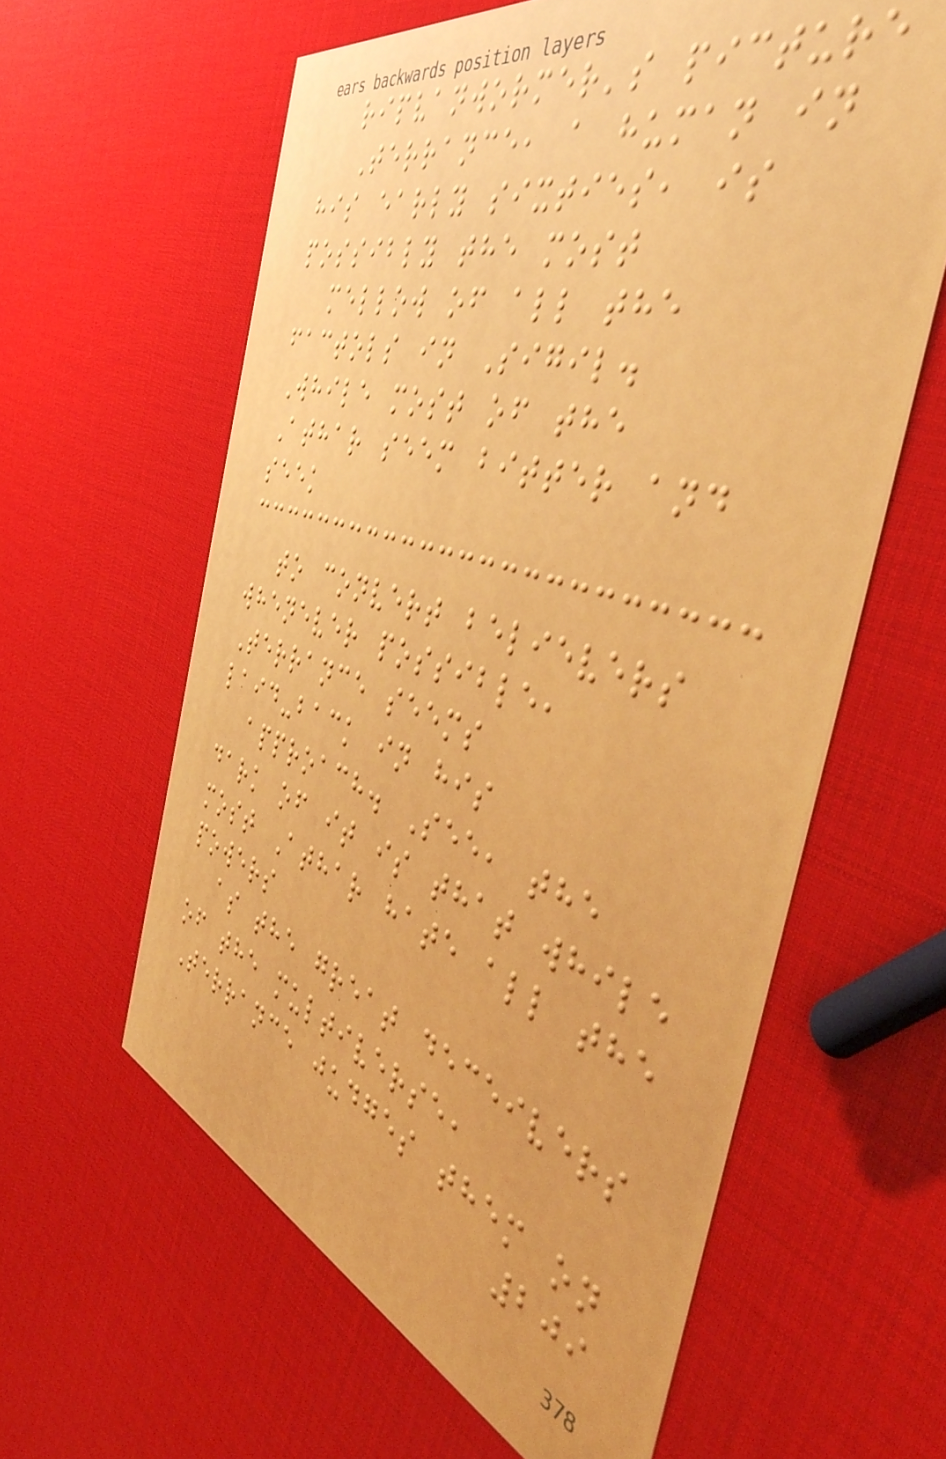ripvanwormer's picture
Terrance, a human in
his early sixties, is
possibly the most
mellow of all the
factols in Sigil.
While most of the
Athar seem bitter and
seek
to convert believers
whenever possible,
Terrance seems
laid-back in his
approach. See, the
dark of it is that while
most Athar hate all the
powers
as the great deceivers
of the multiverse,
Terrance judges them on
209
